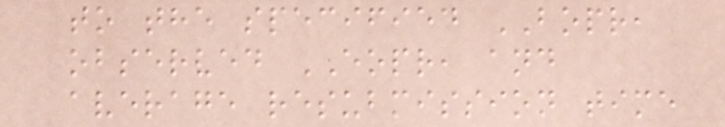to the specified BOPR,
observed EOPR, and
average resubmission time
